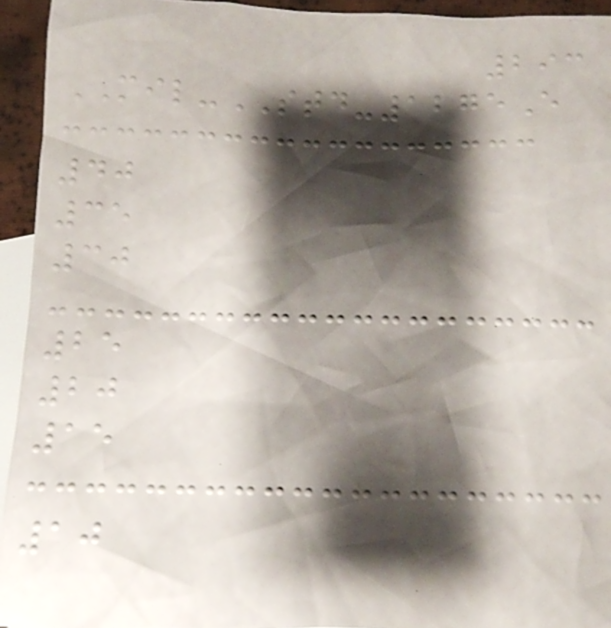293
MIL-STD-1275E
40
35
30
25
20
15
10
